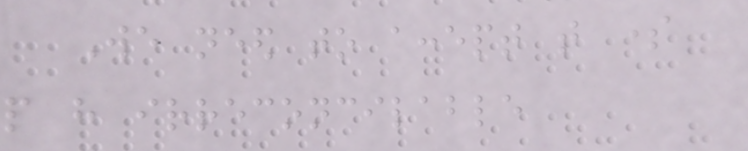We need to accept that some
people have irreconcilable
